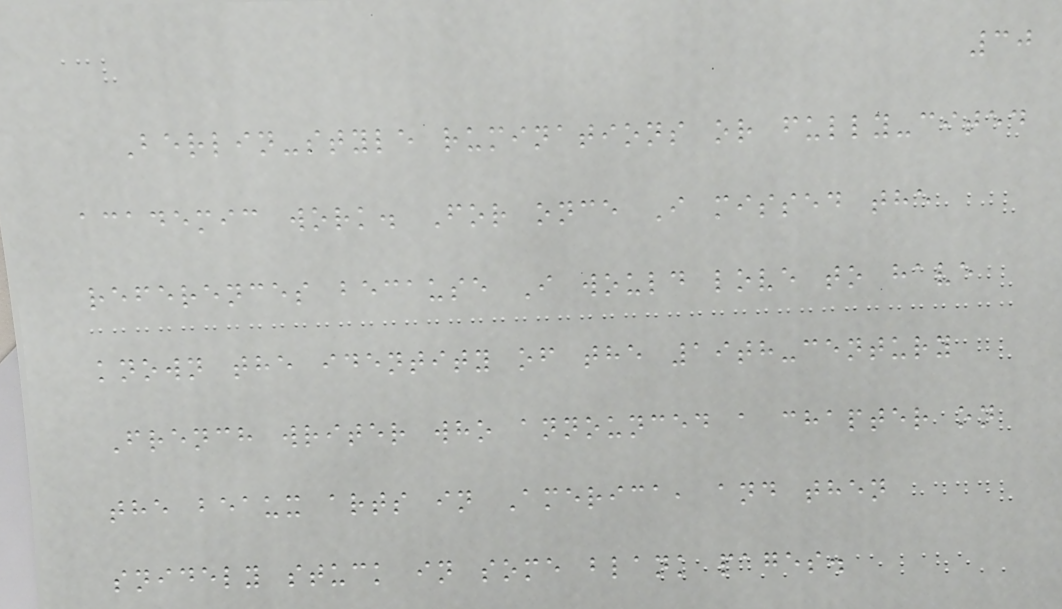30
Berlin-style ruminations or fully-cited
academic work. For once I missed the
references because I would love to have
known the identity of the 19th-century
French writer who announced a chapter on
the beaux arts in America, and then
snidely stuck in some blank pages.
